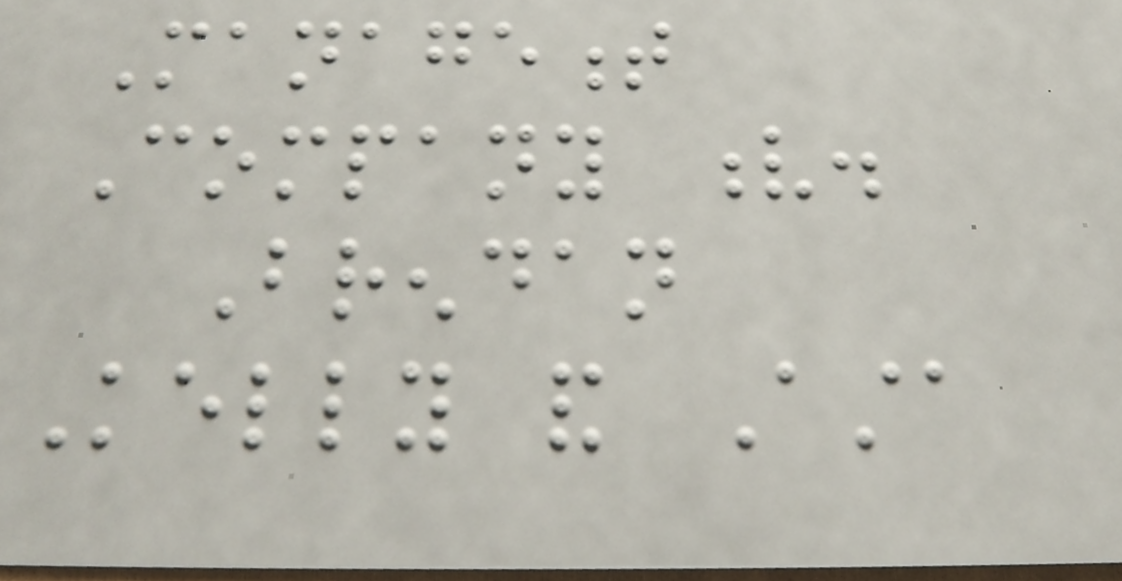Management
Company v.
Brendan
Kelly and Asta
